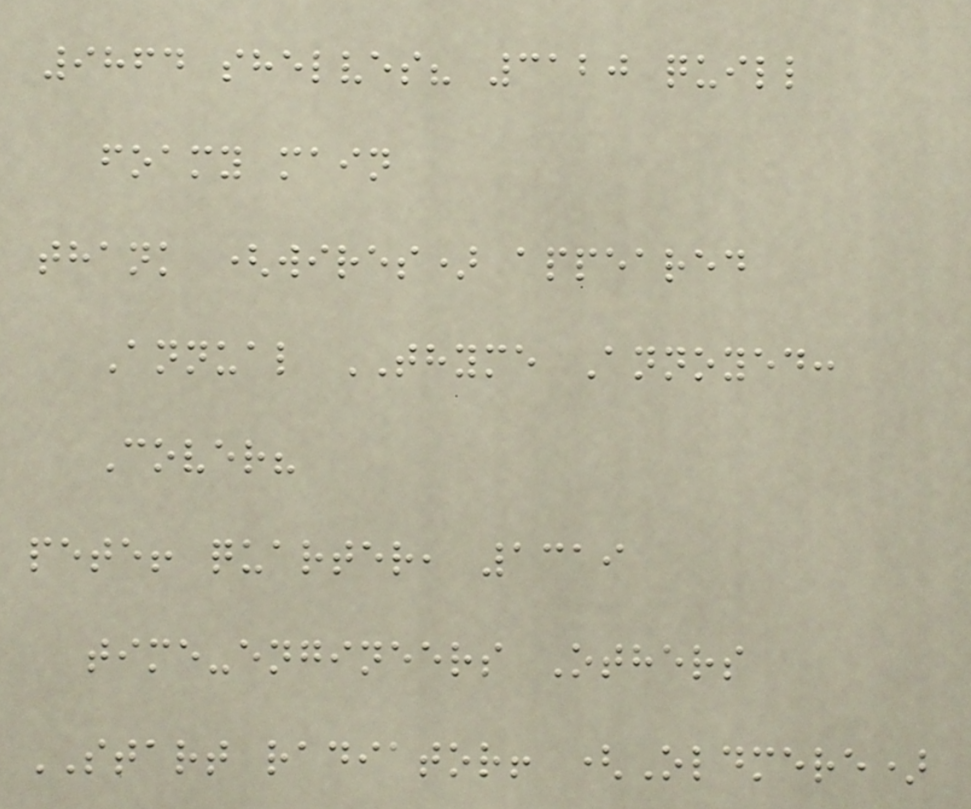9864 shelves? 3120 quill
foamy main
thank (wires) appeared
Annual THYME Annoyed:
Cover?
pete! quarter, 1319
time-engineers Others
START radiator! (Oldmere)
